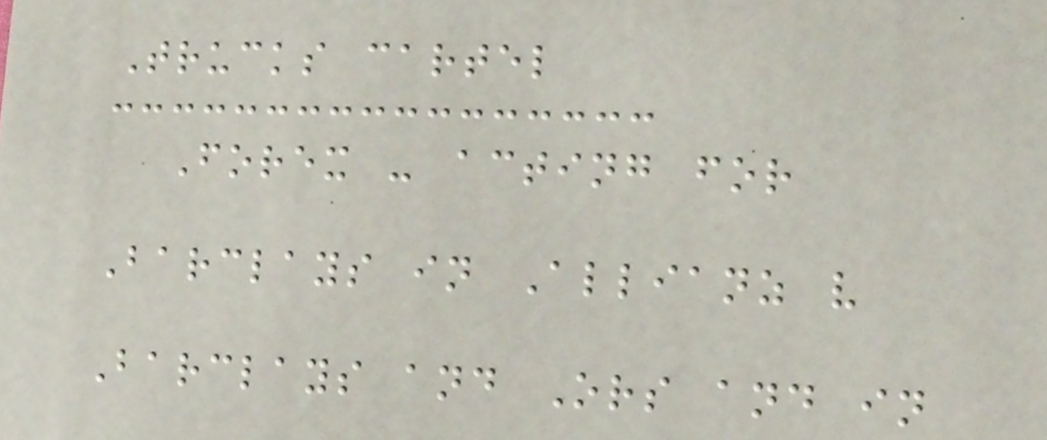Trucks cartel
Forex - acting for
Barclays in Allianz v
Barclays and Ors and in
